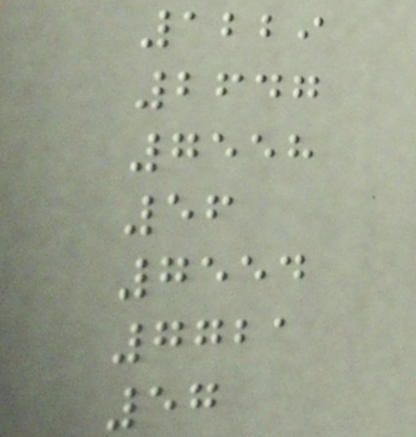1229
2647
7558
56
7554
7721
57
